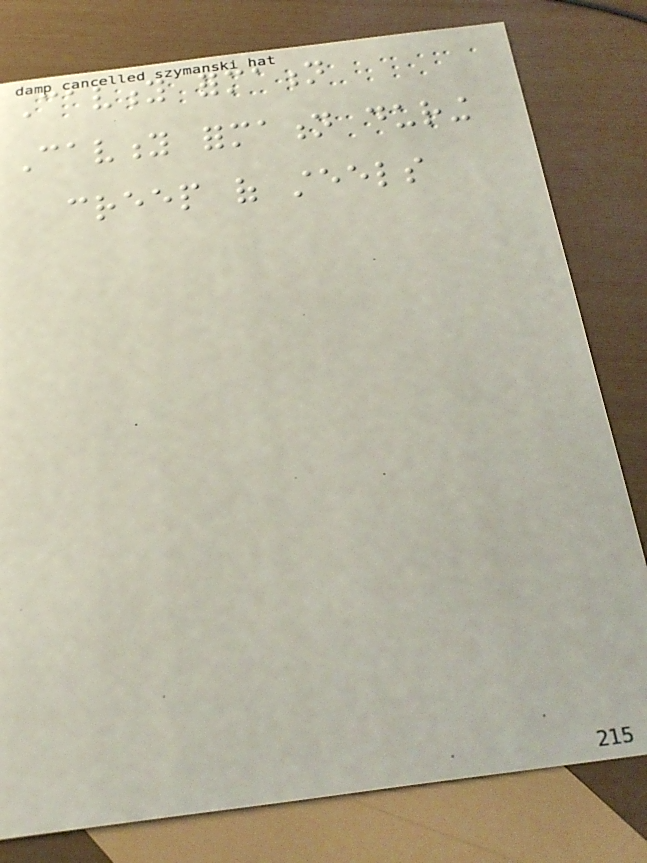Cavity formation
Cavity formation during
creep of steels
